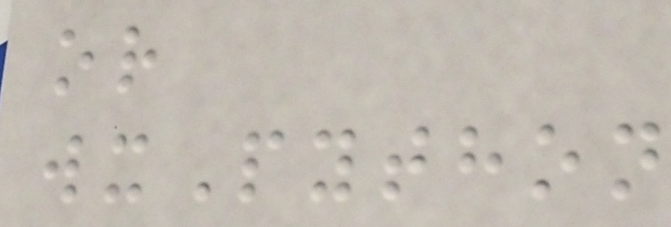or
wxPython
